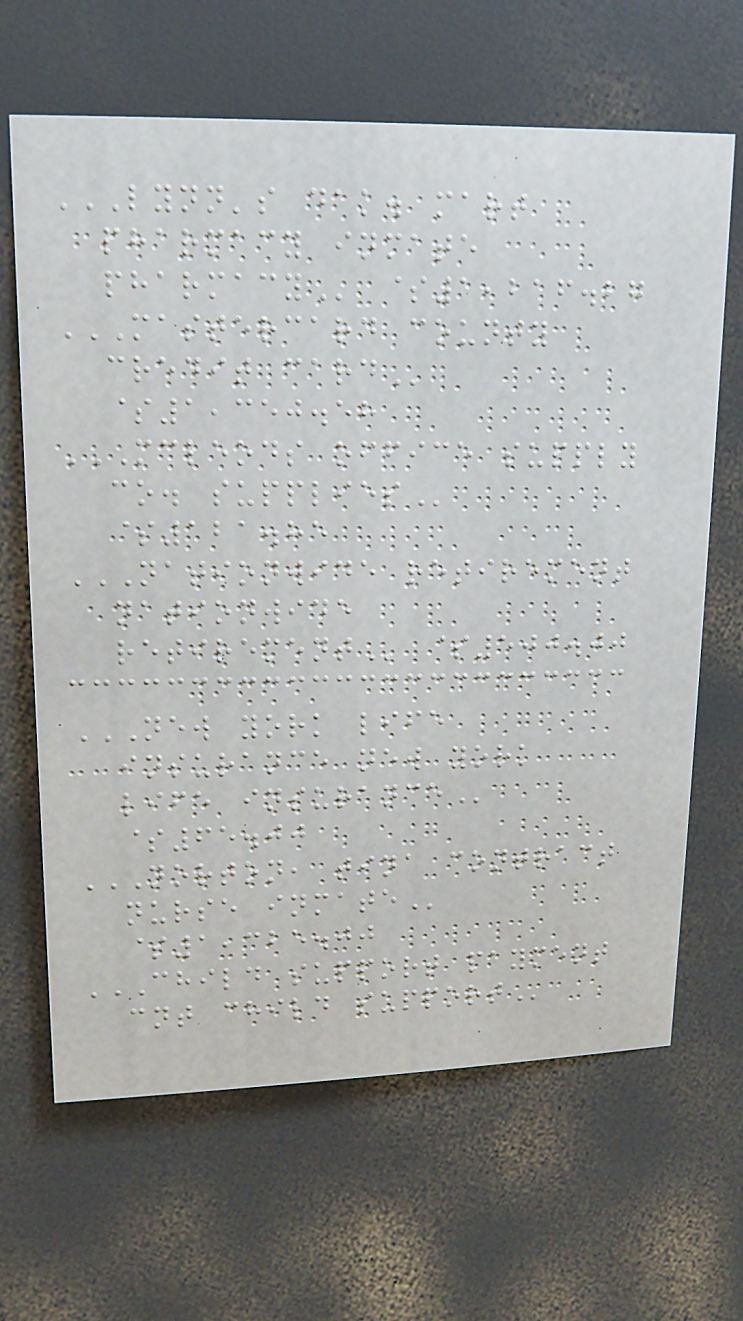LYNN'S DAK. MART
PHARMACY INMATE
PHARMACY $1,216.27
MASTERCARD COUNTY
CREDIT CARD
$1,350.58
MCLEODS OFFICE SUPPLY
CO. SUPPLIES
$121.85
NATIONWIDE RETIREMENT
NATIONWIDE
RETIREMENT $500.00
NEW YORK LIFE
INSURANCE NEW YORK
LIFE INSURANCE
$65.00
NORTON, TINA CONTRACT
NURSE INMATE
$1,325.00
CHILD SUPPORT PAYMENT
CNT CHILD SUPPORT
